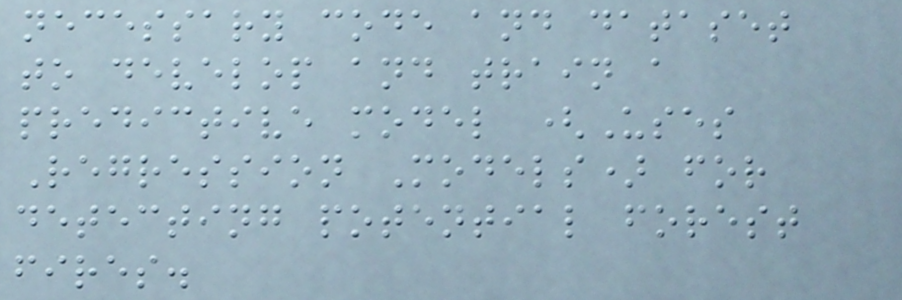necessary code and dataset
to develop and train a
predictive model (Uses
Regression Models) for
detecting potential forest
fires.
